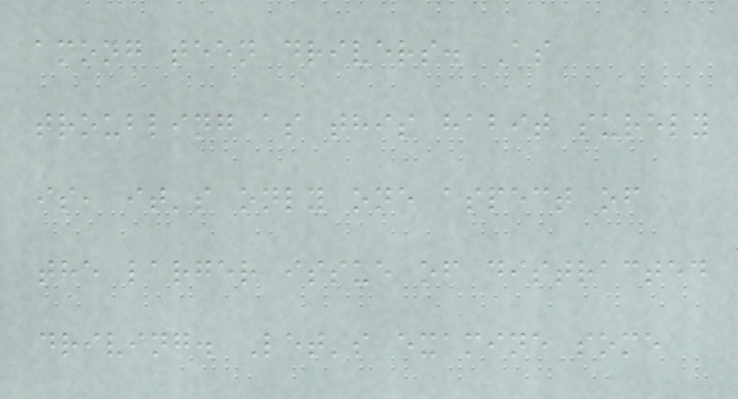among teen drivers. As
troubling as this habit surely
is, it's only one aspect of
the larger issue of distracted
driving. Let's examine some
